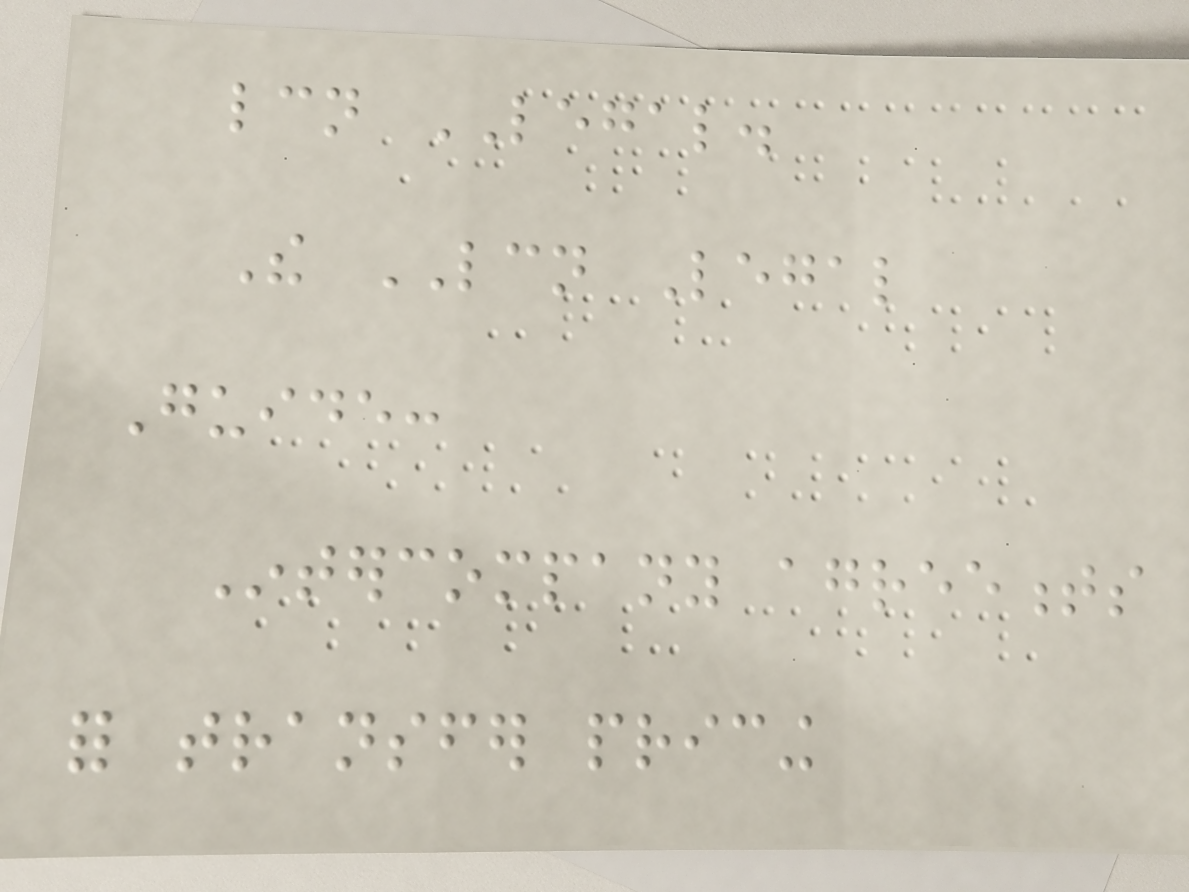lcn LEGAL.
The LCN Legal
Guide:
Intercompany agreements
for transfer pricing
